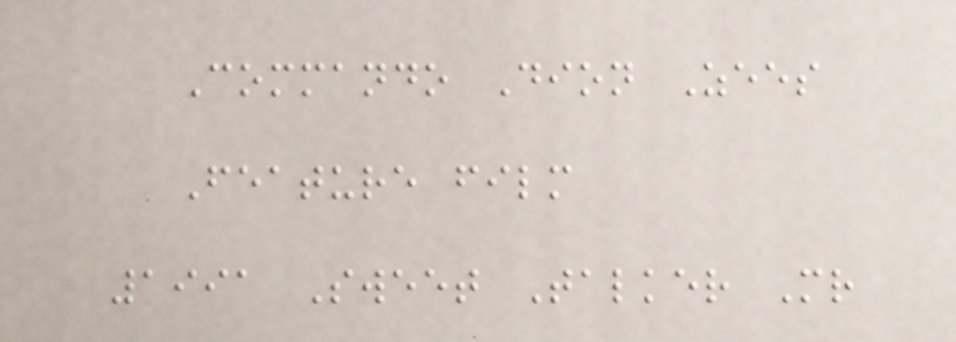Commando Dion Zees
Feature film
1991 Sweet Talker Mr
